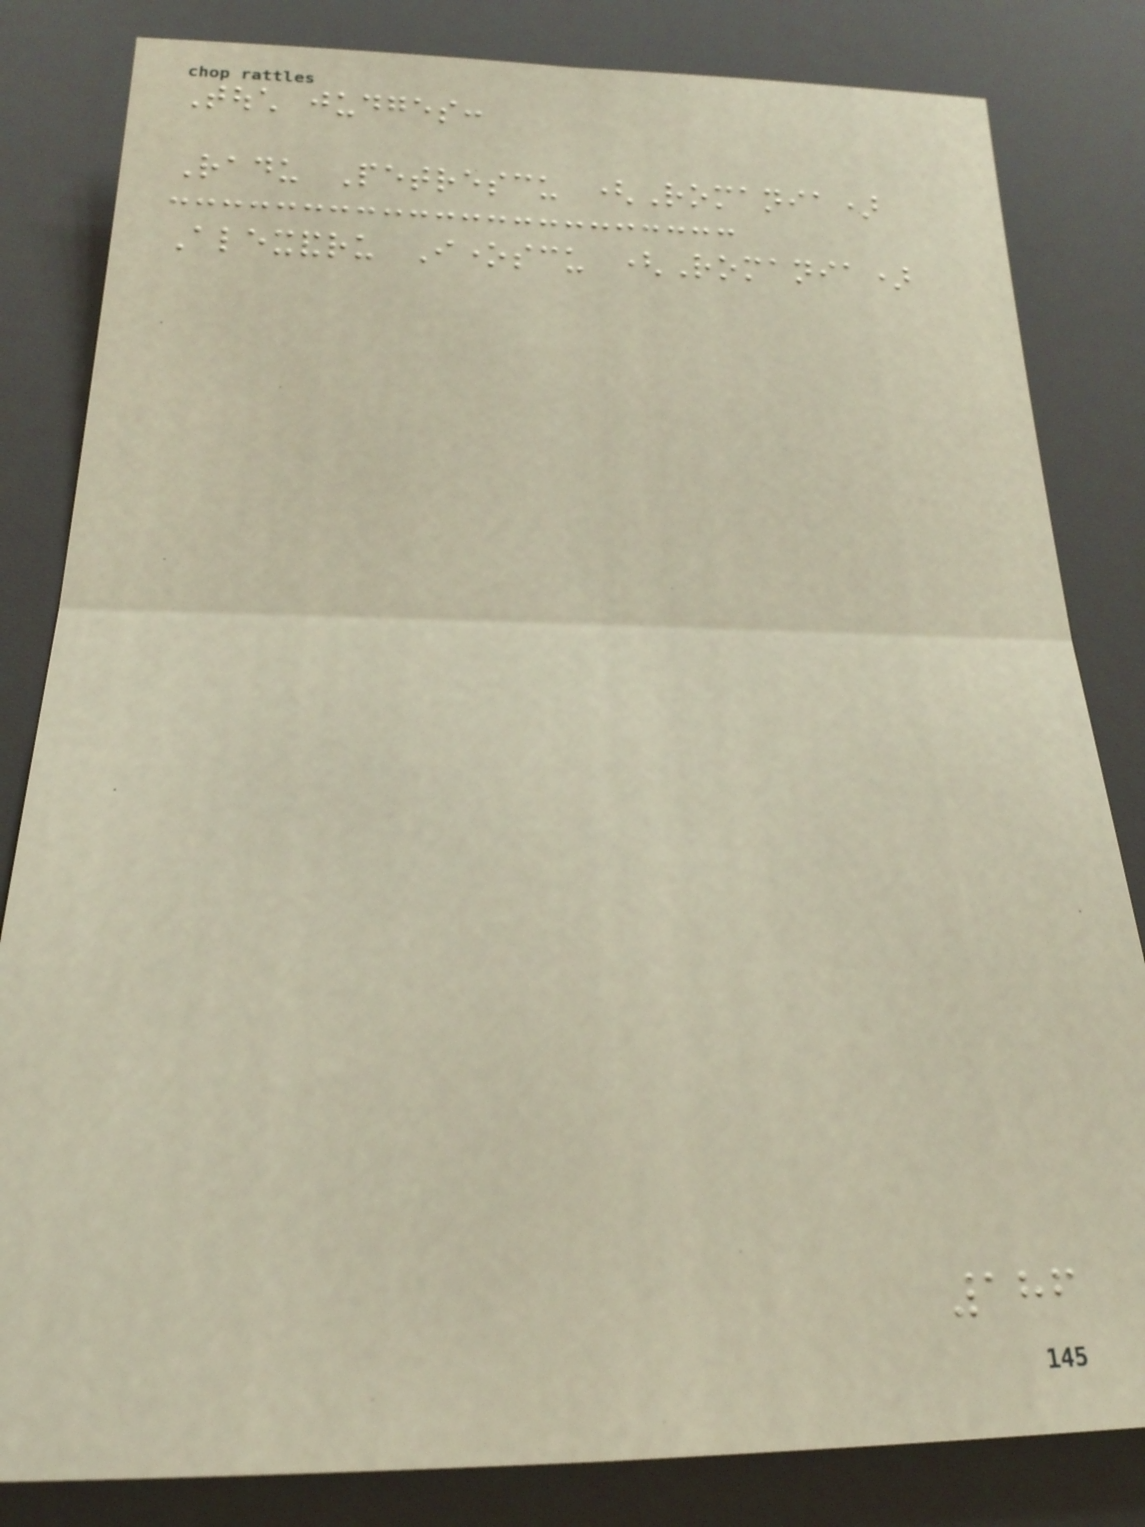Touch judges:
Radu Petrescu (Romania)
Alexandru Ionescu (Romania)
186
